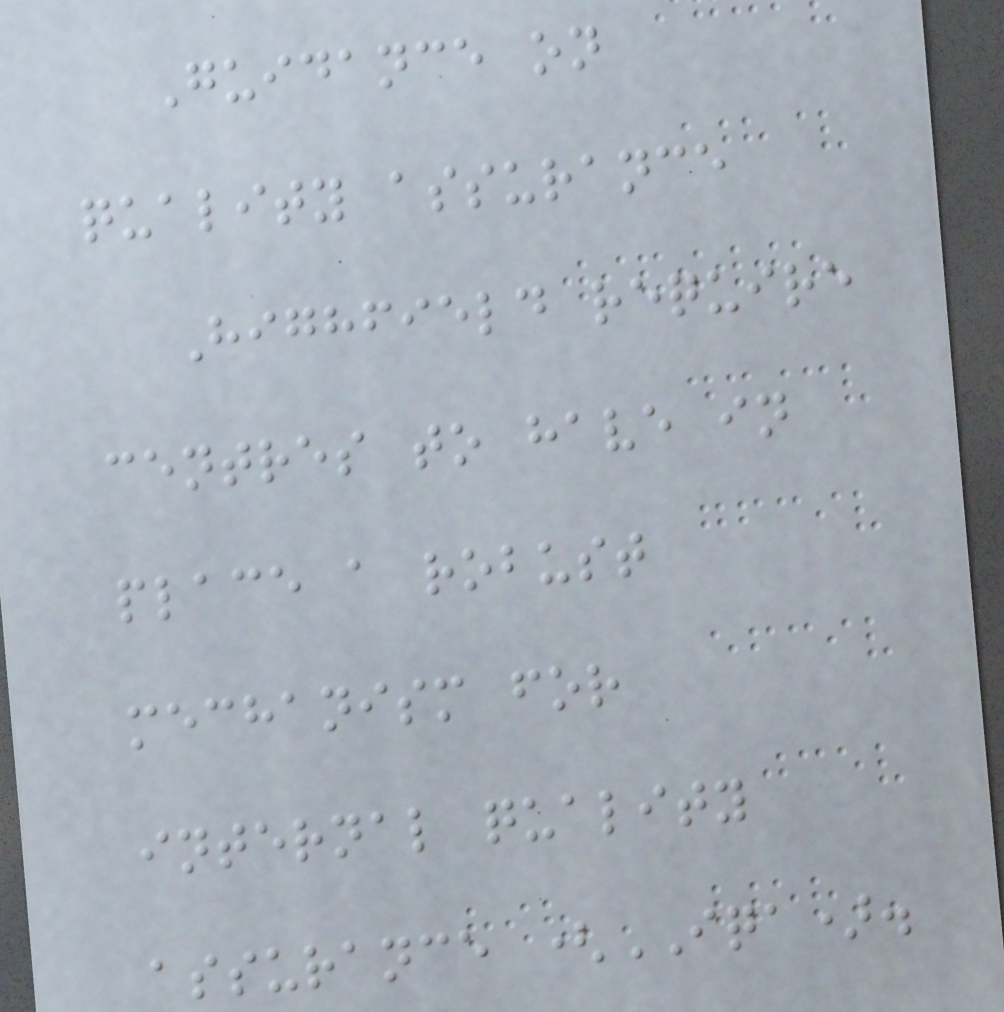Guidance on
quality assurance
Highfield require
centres to have in
place a robust
mechanism for
internal quality
assurance (IQA).
